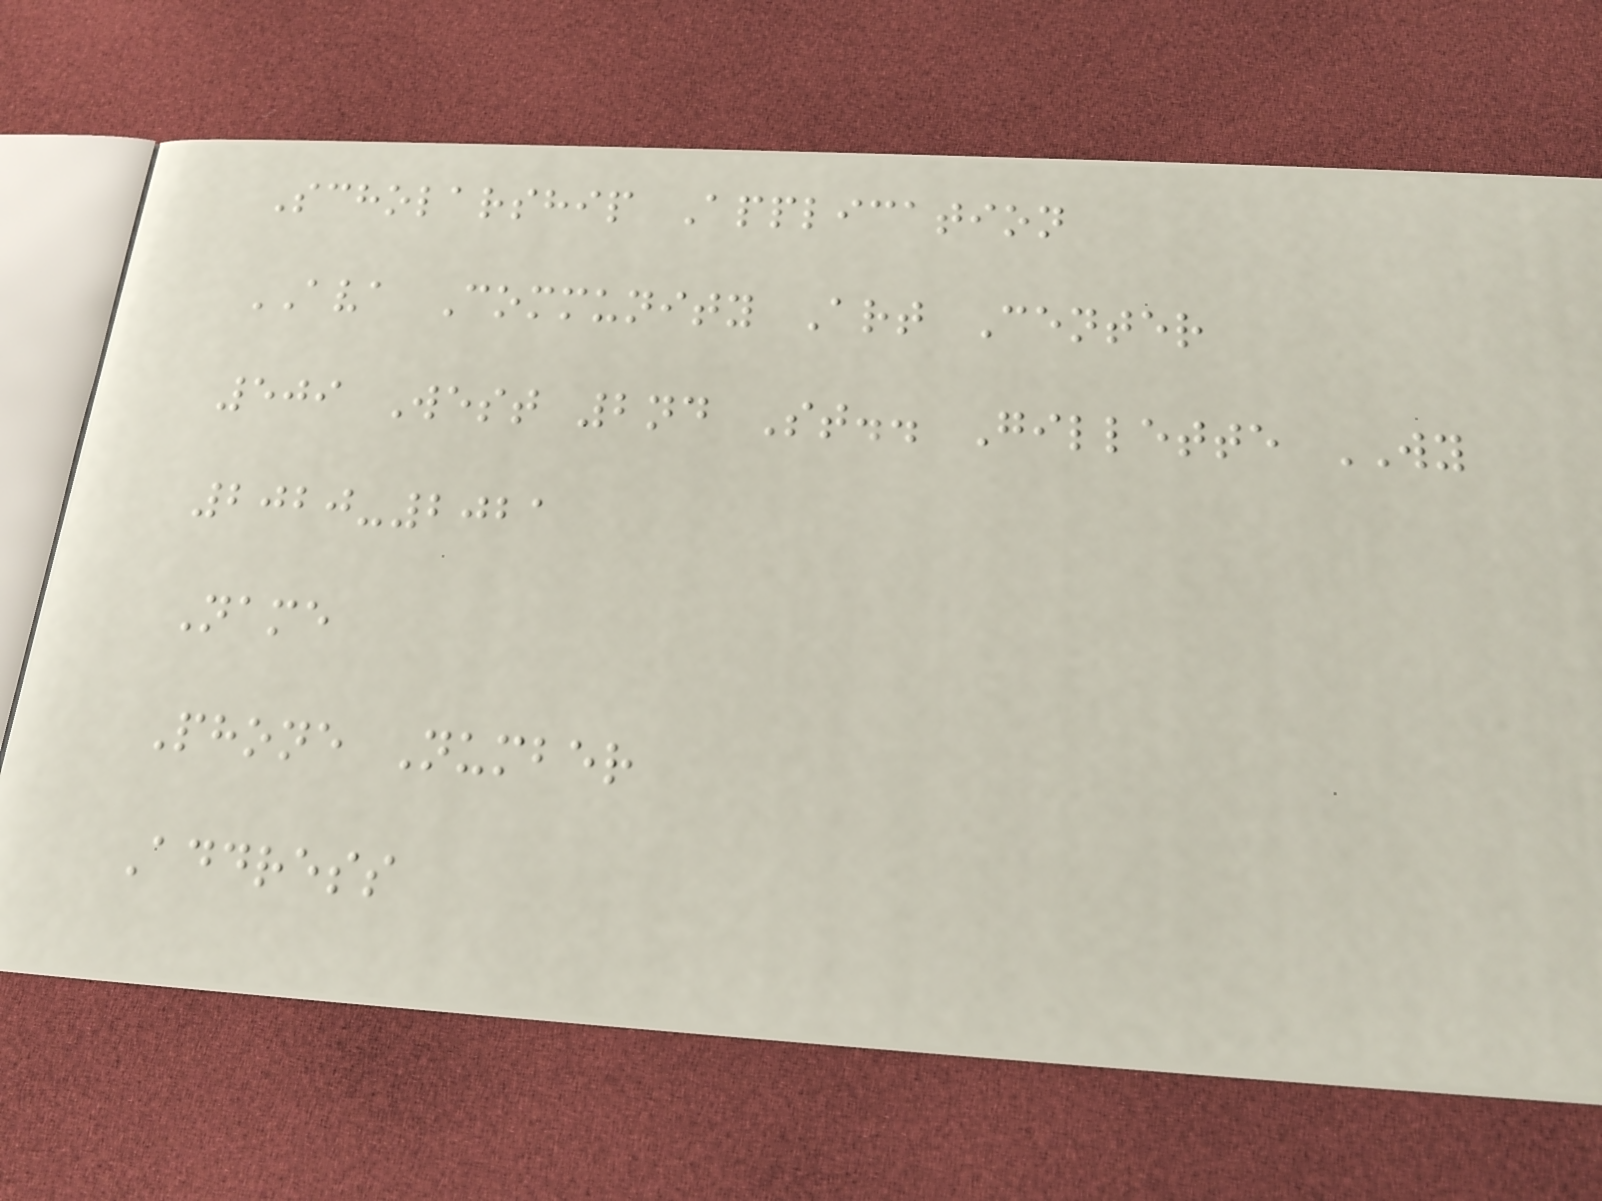Scholarship Application
AVA Community Art Center
509 West 2nd St.. Gillette WY
2020-2021
Name
Phone Number
Address
